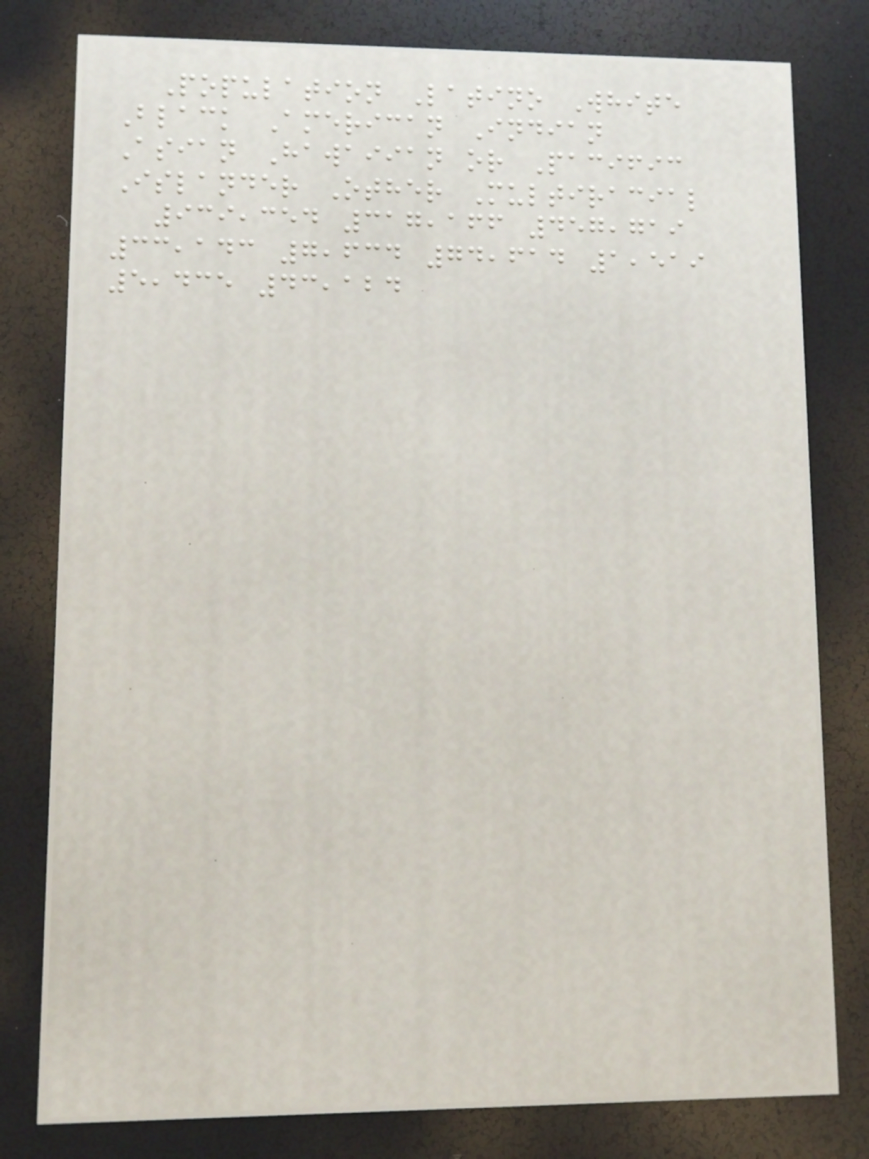Population Latino White
Black American Indian
Asian Hawaiian or Pacific
Islander Other Multiracial
939,354 317,166 457,719
33,143 7,634 74,614 1,519
5,435 43,124
